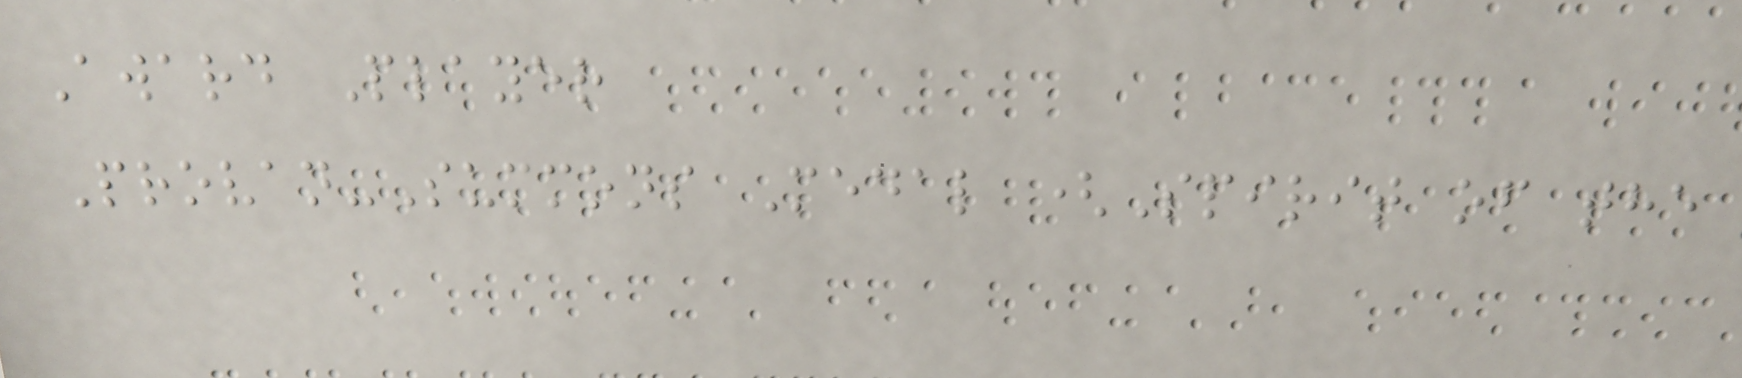Award Player
Provan-Summons Medal (Spirit of the
